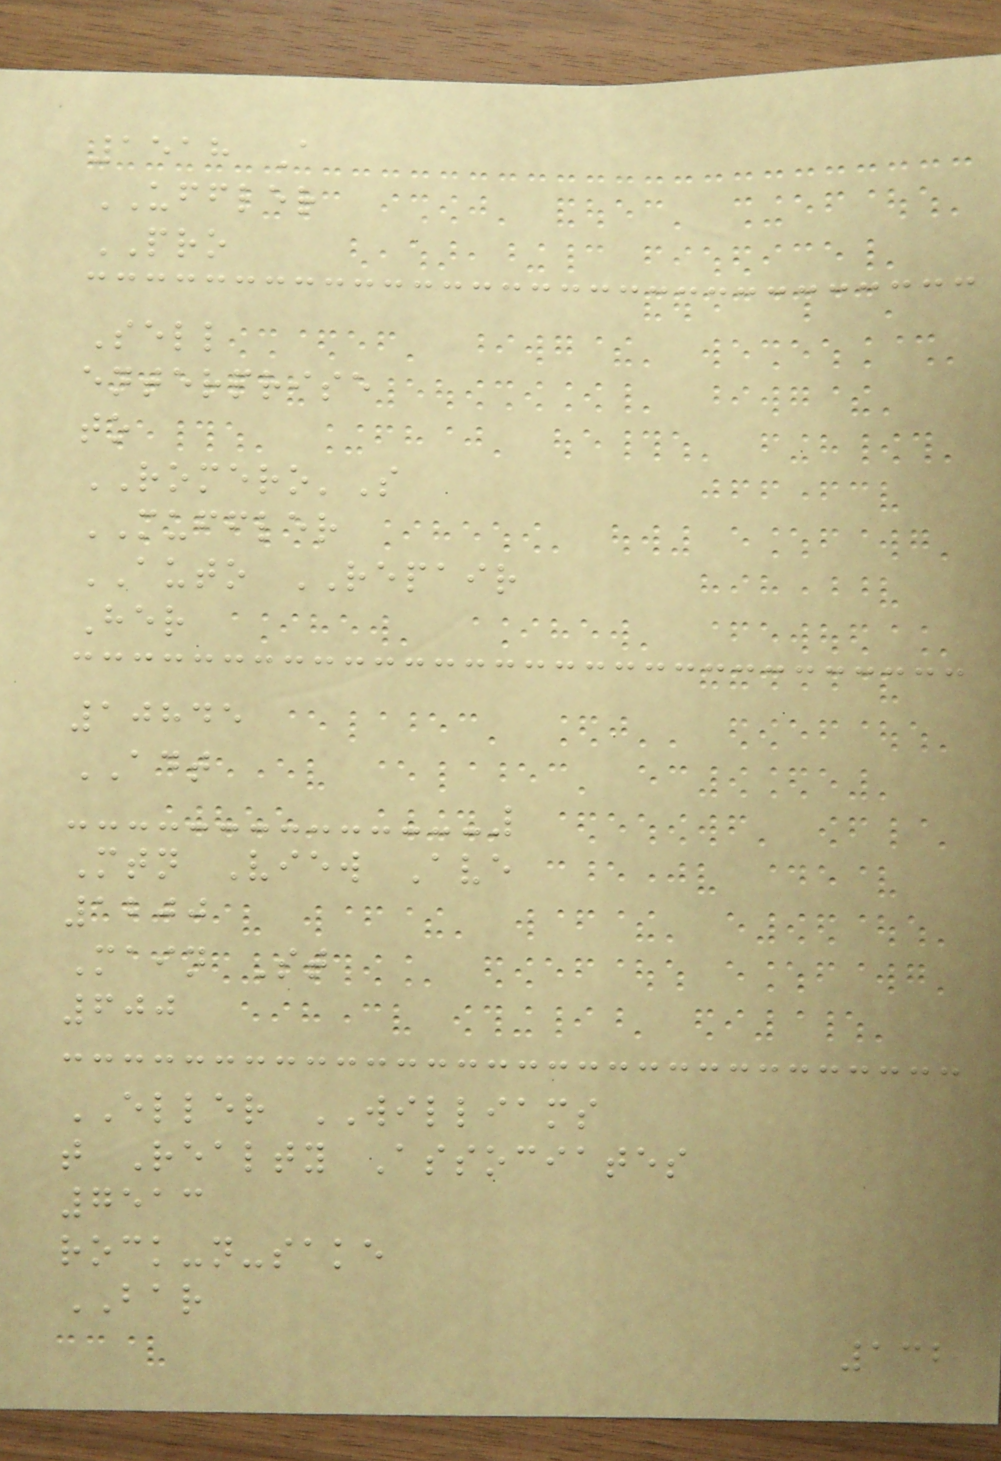1518 A
UFFLER
PRO
Sell
enterprise
to
ROMERO'S
MUFFLER
AUTO REPAIR
Her
10845
ADT
Mtn View Ave
1200
Main St
600
ELLER WILLIAMS
t Realty Associates
7513
rock-n-sake
BAR
132
